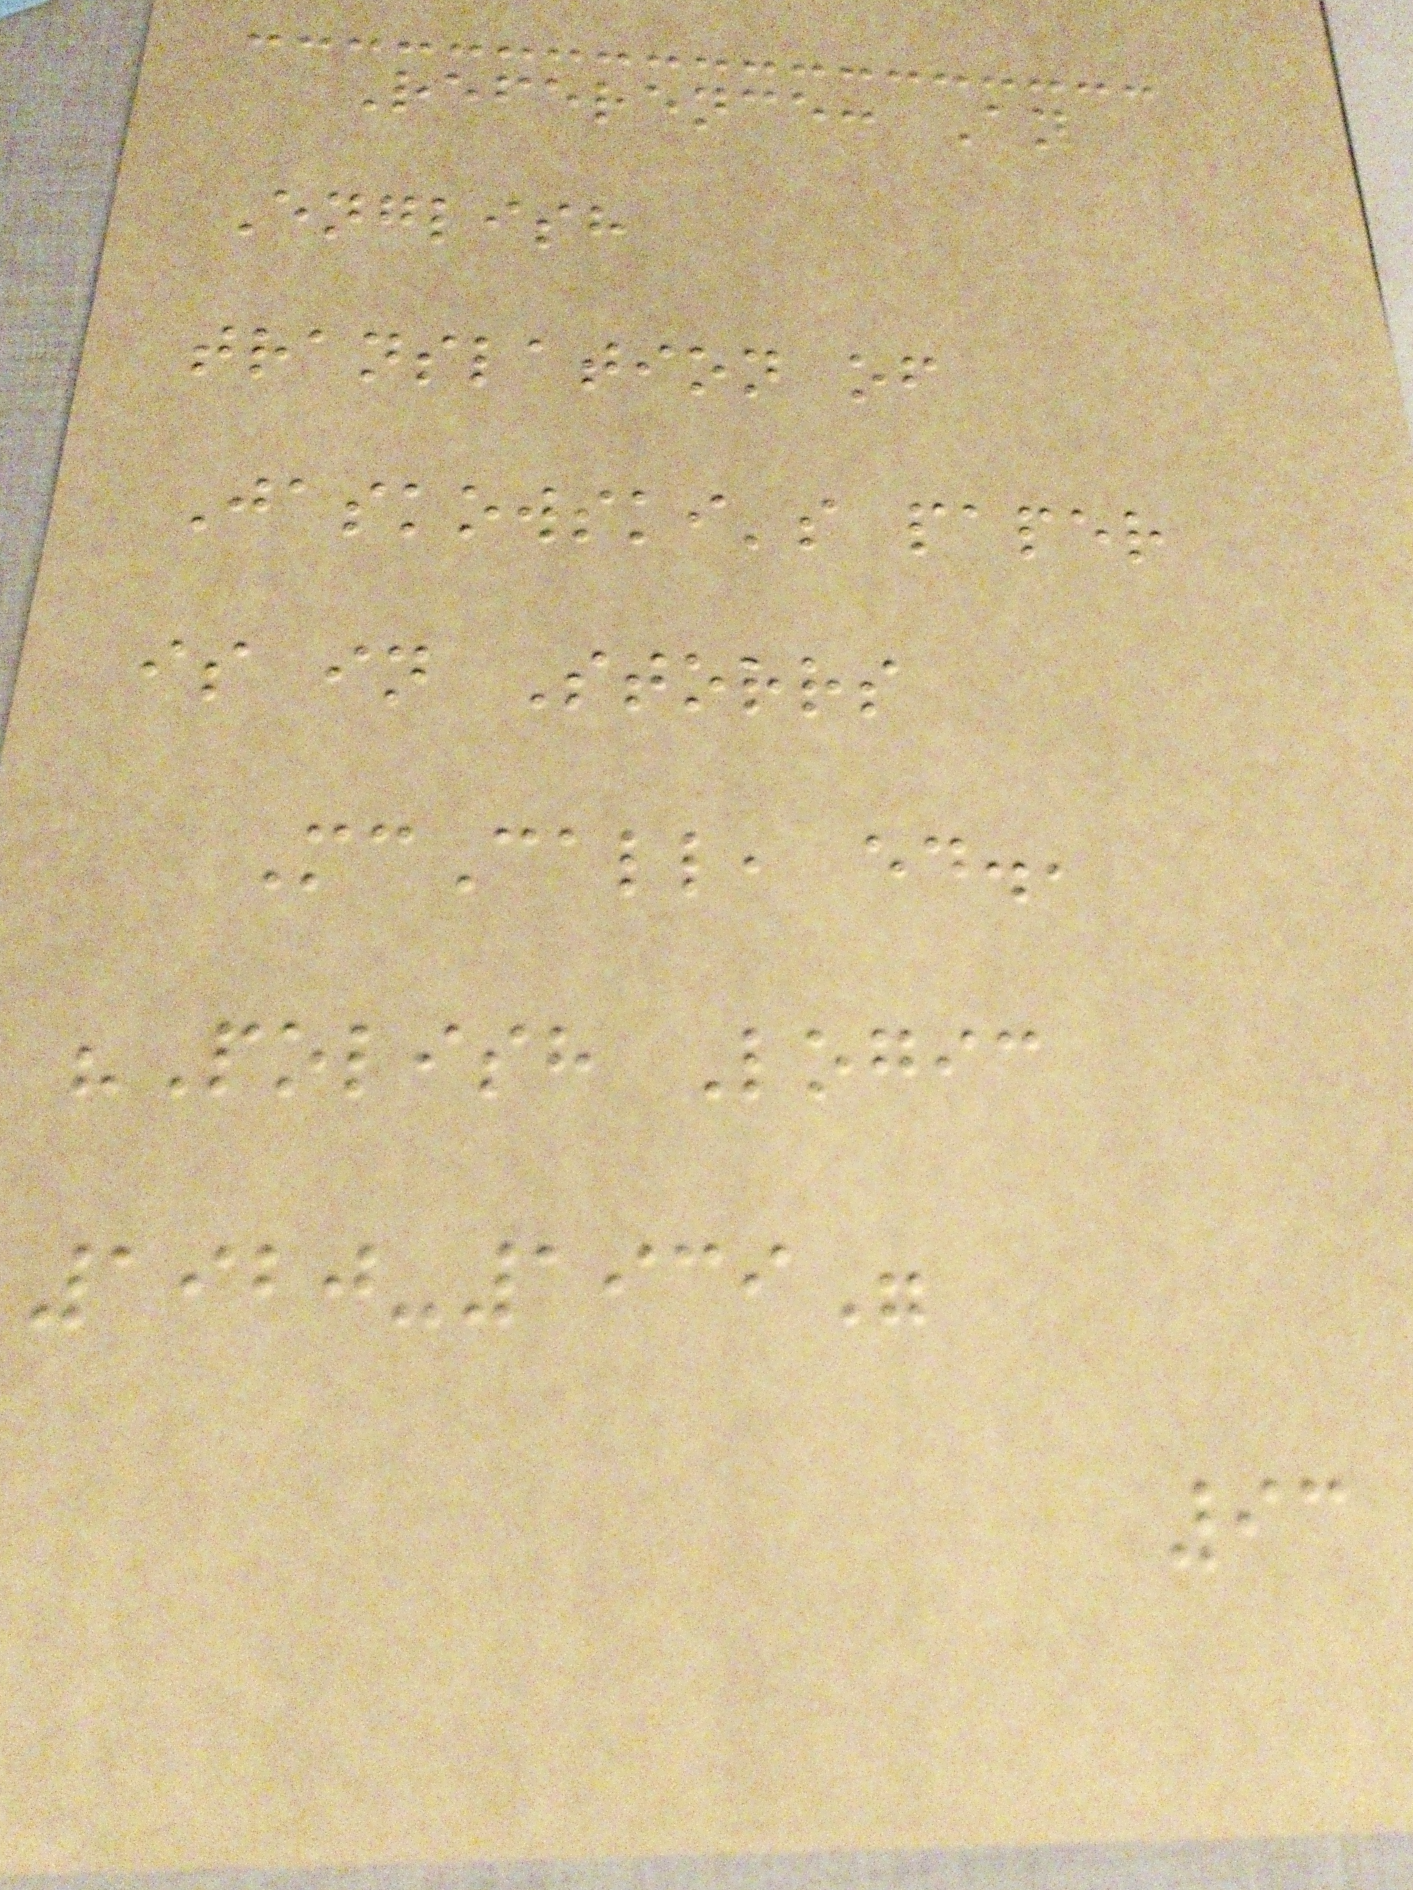Reference: An
English
translation of
Jaskowski's paper
is in Storrs
McCall, ed.,
"Polish Logic
1920-1939"
93
